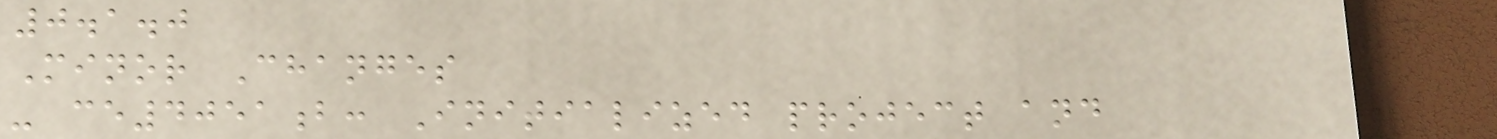0.1.0
Minor Changes
- ce4051b: Initialized project and
